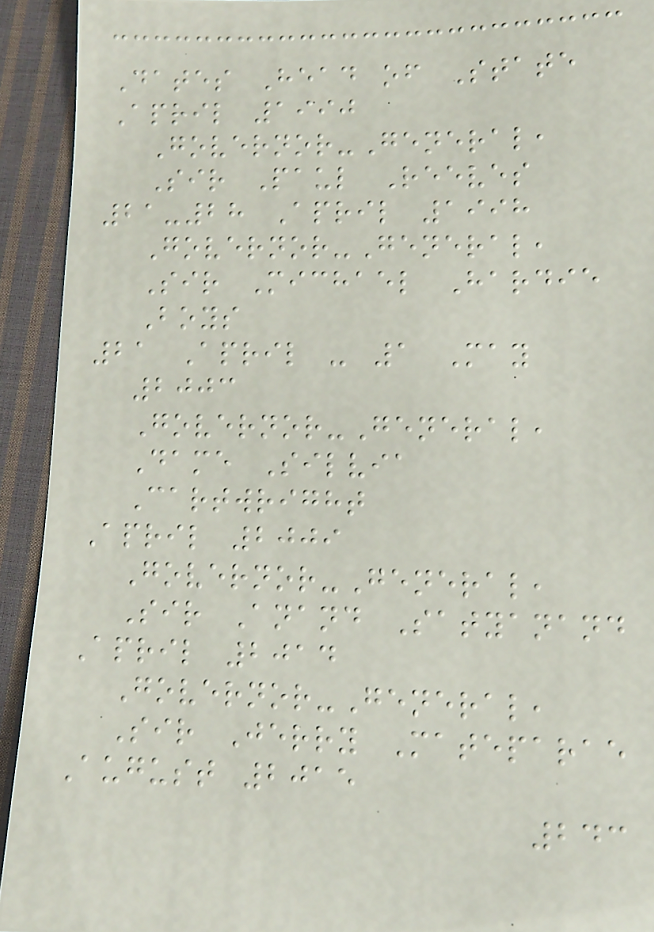Dates Head of State
April 1990
Governor-General,
Sir Paul Reeves
21-28 April 1998
Governor-General,
Sir Michael Hardie
Boys
21 April - 1 May
2003
Governor-General,
Dame Silvia
Cartwright
April 2009
Governor-General,
Sir Anand Satyanand
April 2014
Governor-General,
Sir Jerry Mateparae
August 2015
243
